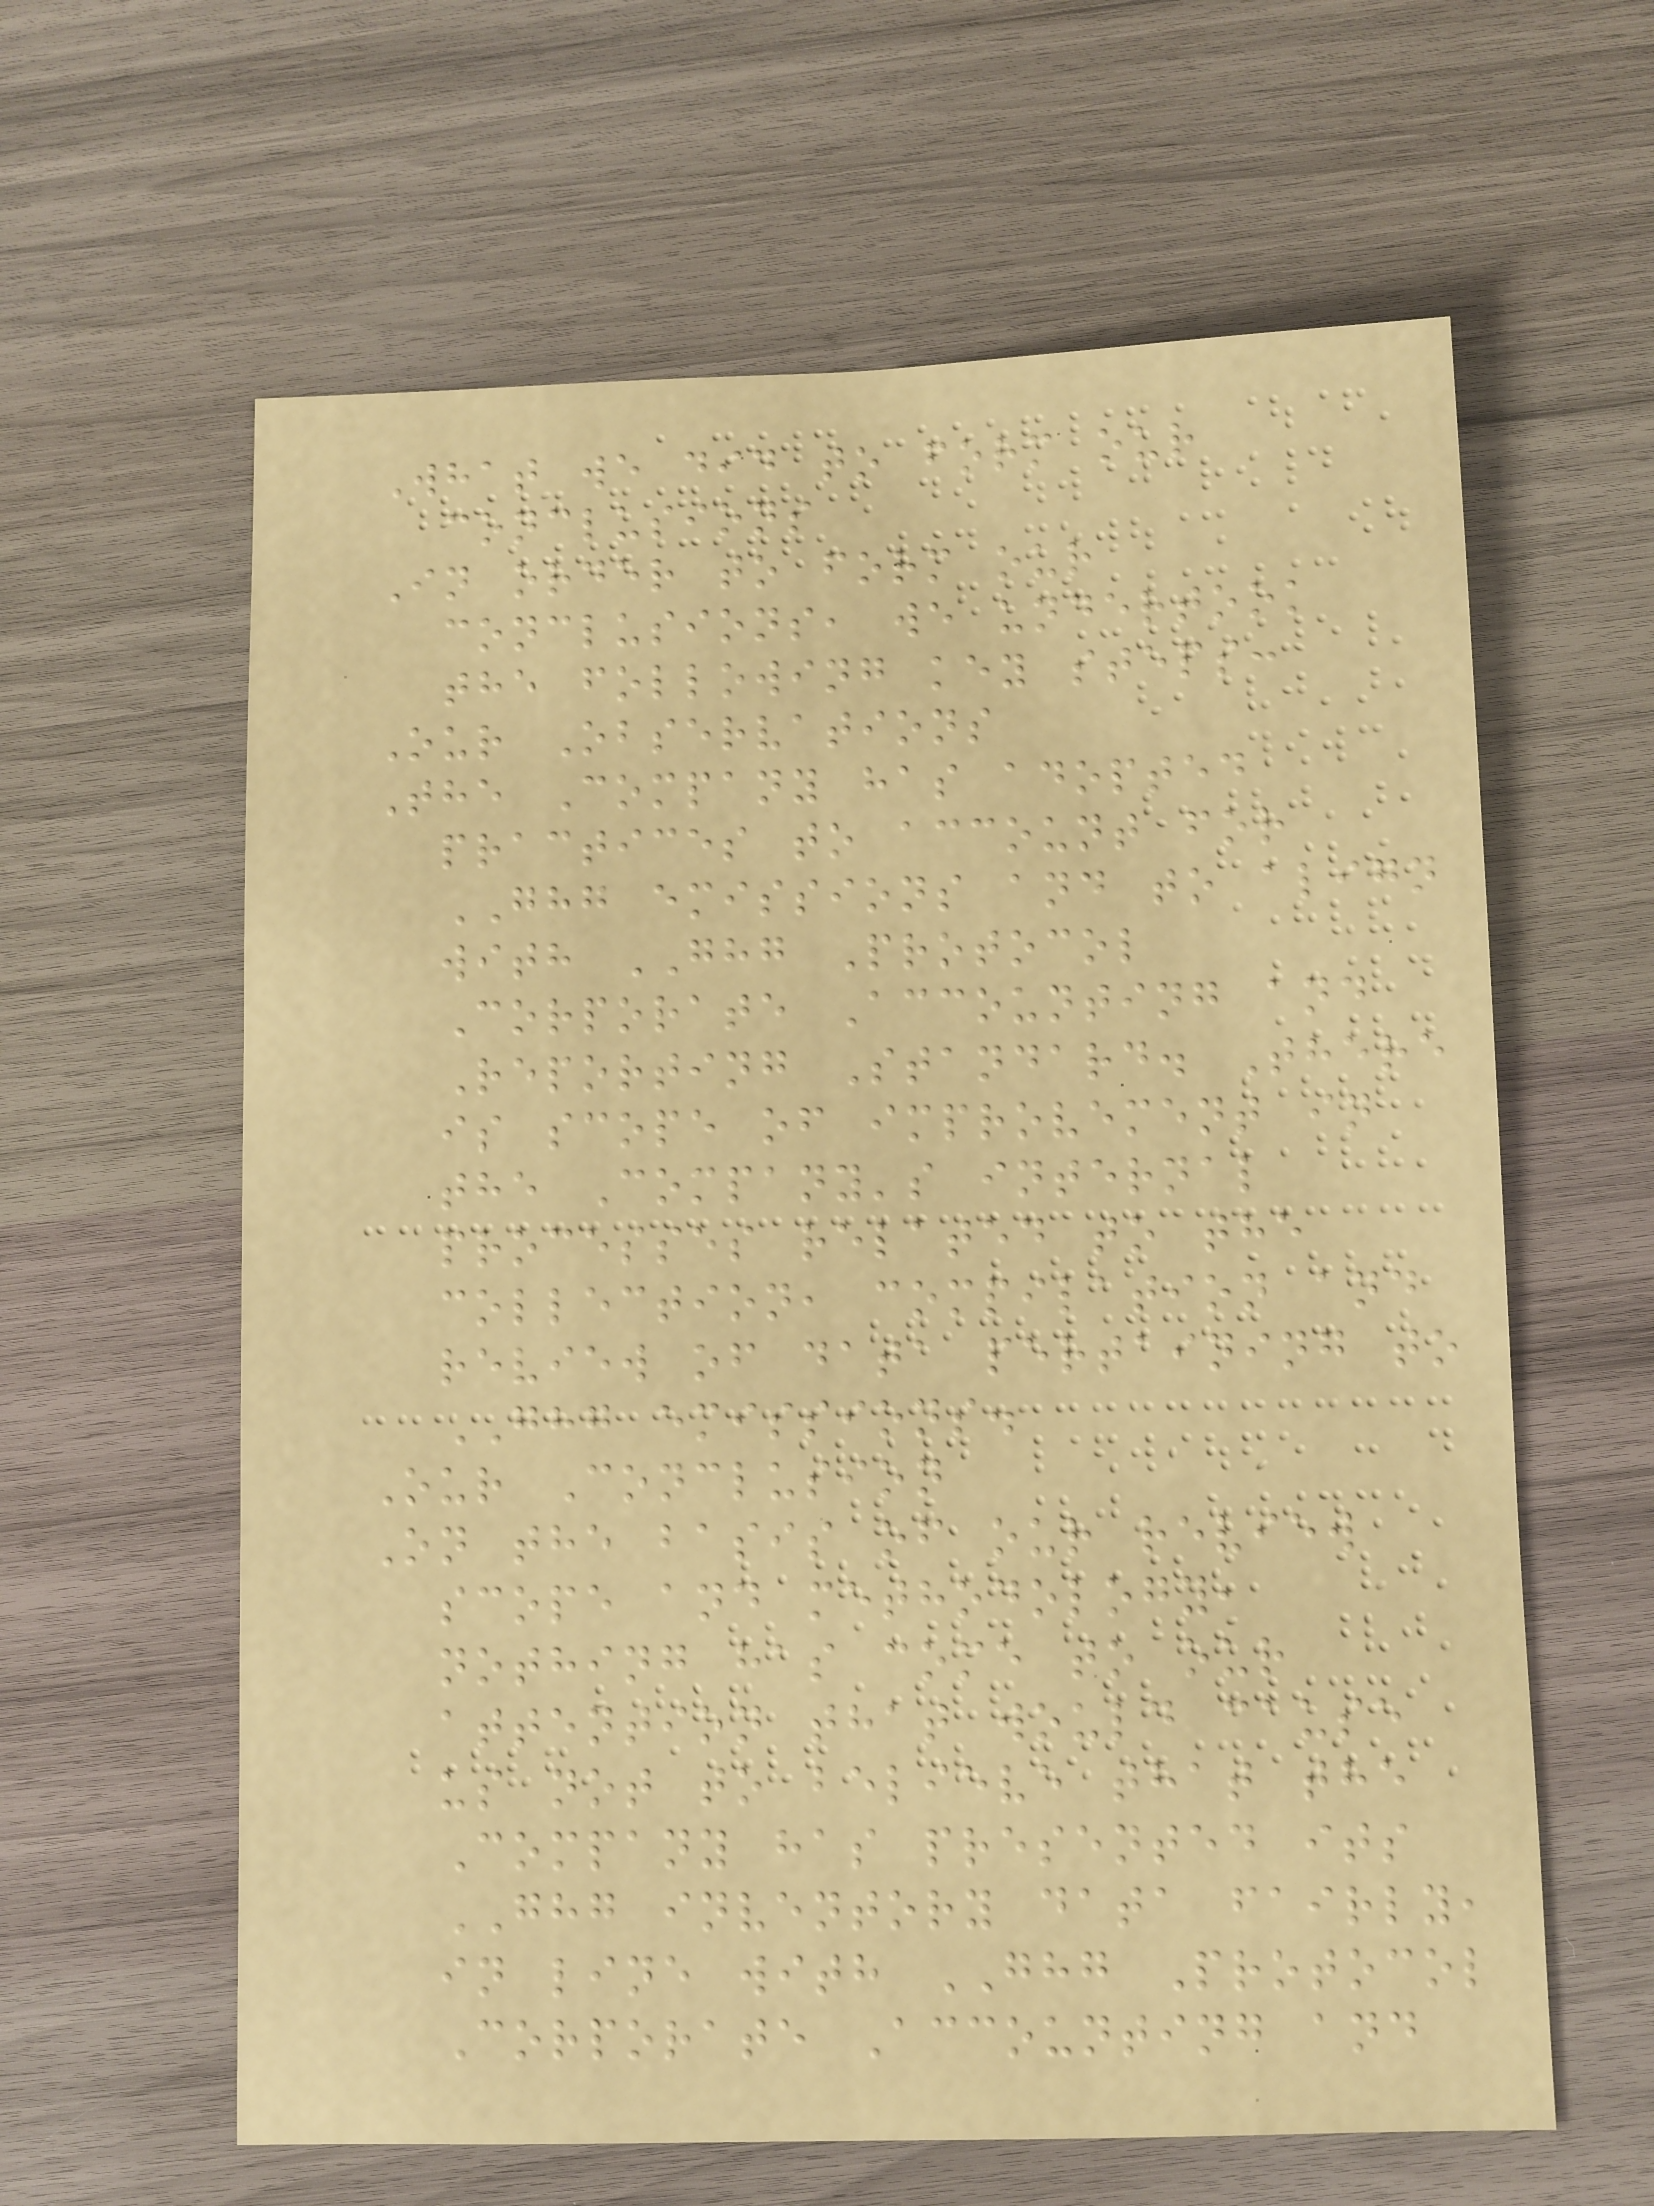What we did to form our
conclusions
In order to form our
conclusions, we undertook
the following key steps:
Our Observations
The Company has adopted
practices to account for
GHG emissions and to align
with GHG Protocol
Corporate Accounting and
Reporting Standard. There
is scope of improvement in
the Company's internal
processes related to the
collection, compilation and
review of data pertaining to
GHG emissions.
Our Conclusion
On the basis of our review
scope and methodology,
nothing has come to our
attention that would cause
us not to believe that the
Company has presented its
GHG inventory data fairly,
in line with GHG Protocol
Corporate Accounting and
